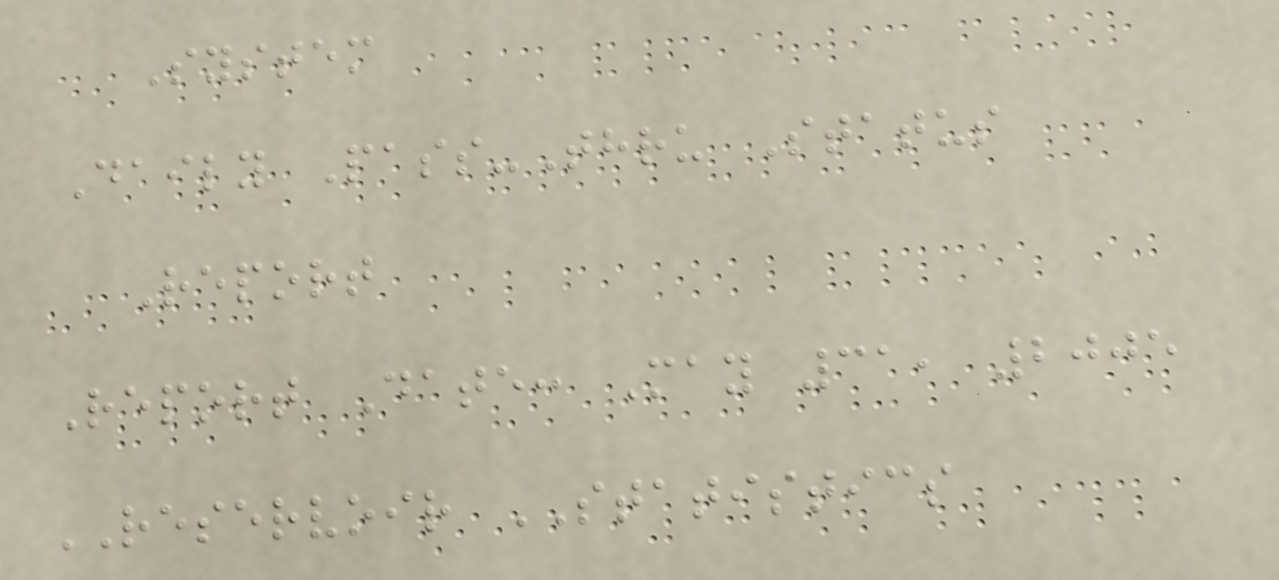System
Daily Pass-Thru Status
Report
Report Date: May 31, 2005
RESERVOIR STATISTICS
